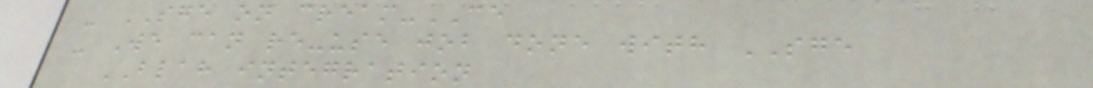- SGE on cream-CE
- We can re-use job done with SGE
BLAH integration
